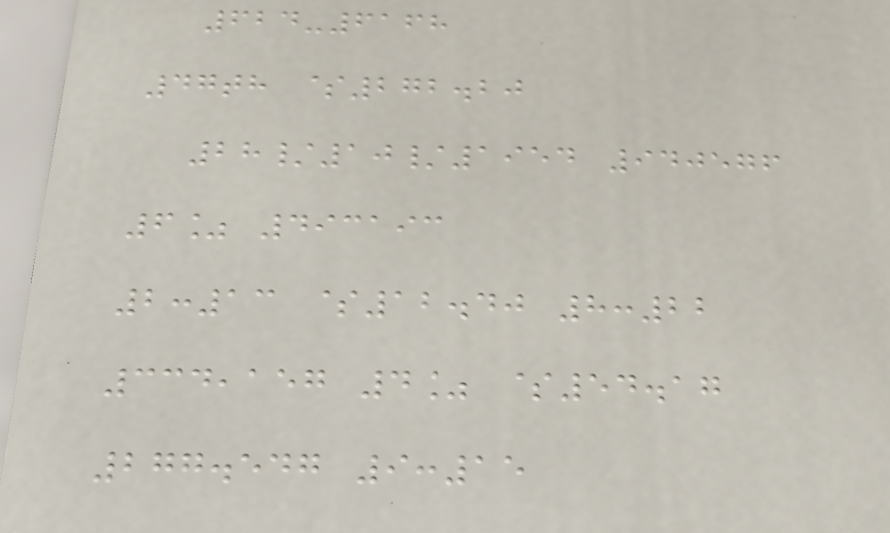624-6168
47th $272.20
28/10/1954 940576
6% 493193
2:13 $12.40 8:22
334,157 4% $54.17
277.547 9:15
